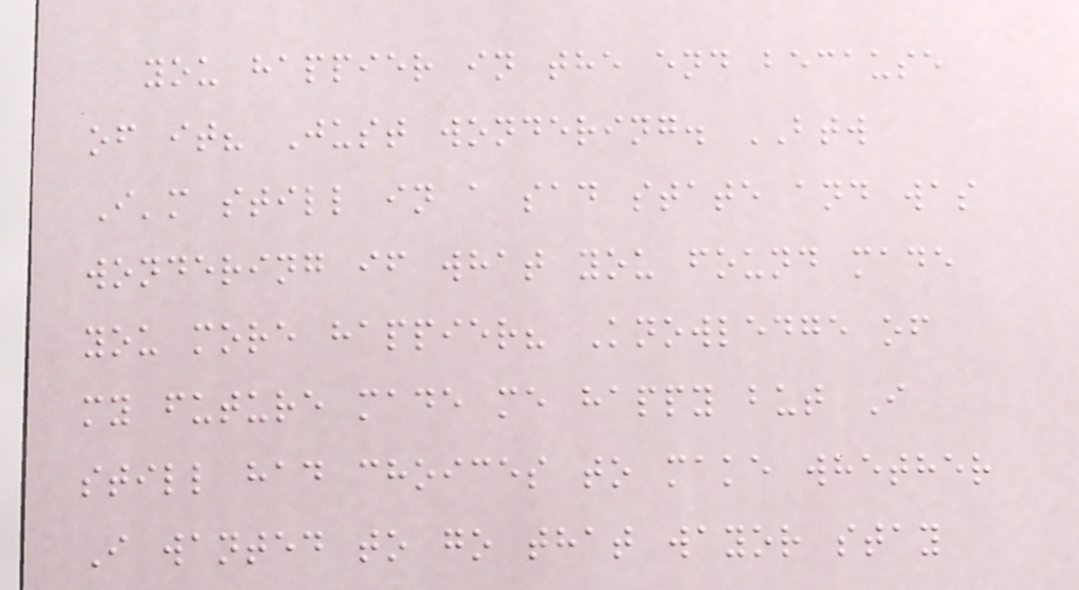you happier in the end because
of it? Just wondering. BTW
I'm still in a sad state and was
wondering if what you found made
you more happier? Knowledge of
my future made me happy but I
still had choices to make whether
I wanted to go that wayor stay
